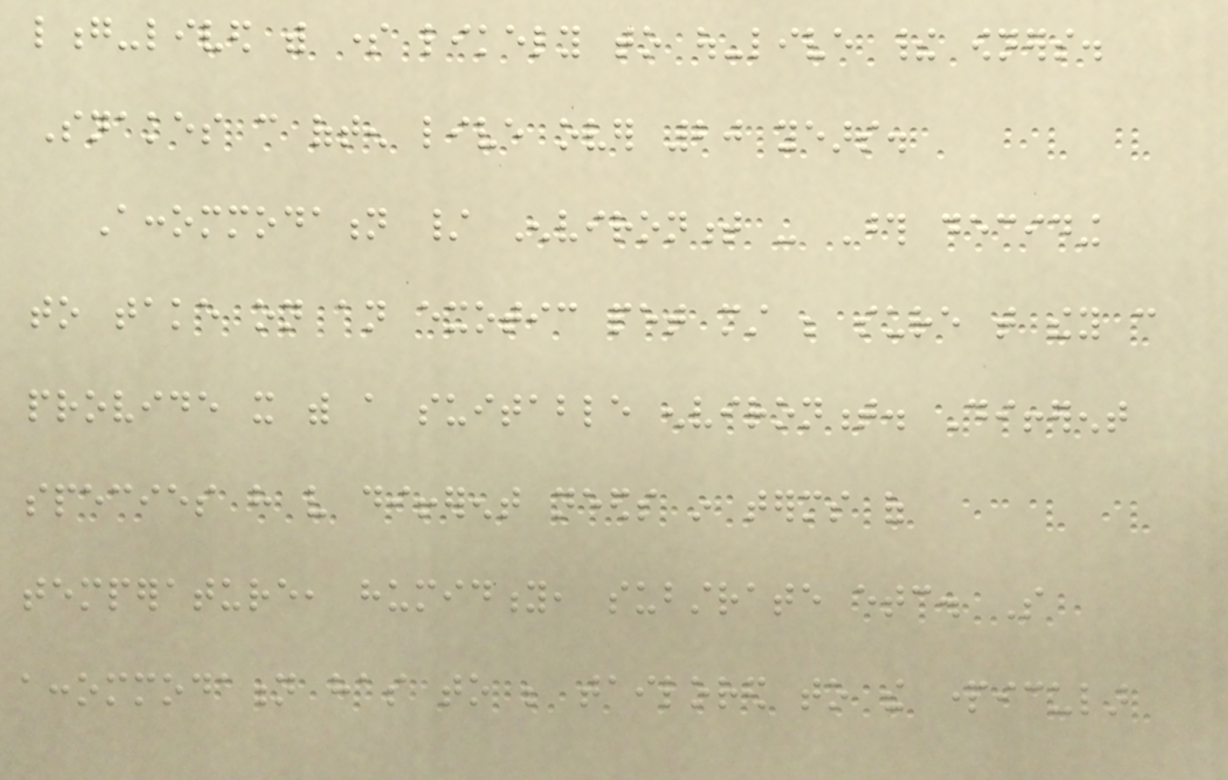long-lived with some likely to out-live their owners.
Snakes can often live over 20 years.
Accommodation / Environment - Those deciding
to take on an exotic pet must be sure that they can
provide it with a suitable environment. Different
species have very different needs in terms of
temperature, humidity, substrate etc. So
accommodation has to be tailored to the particular
